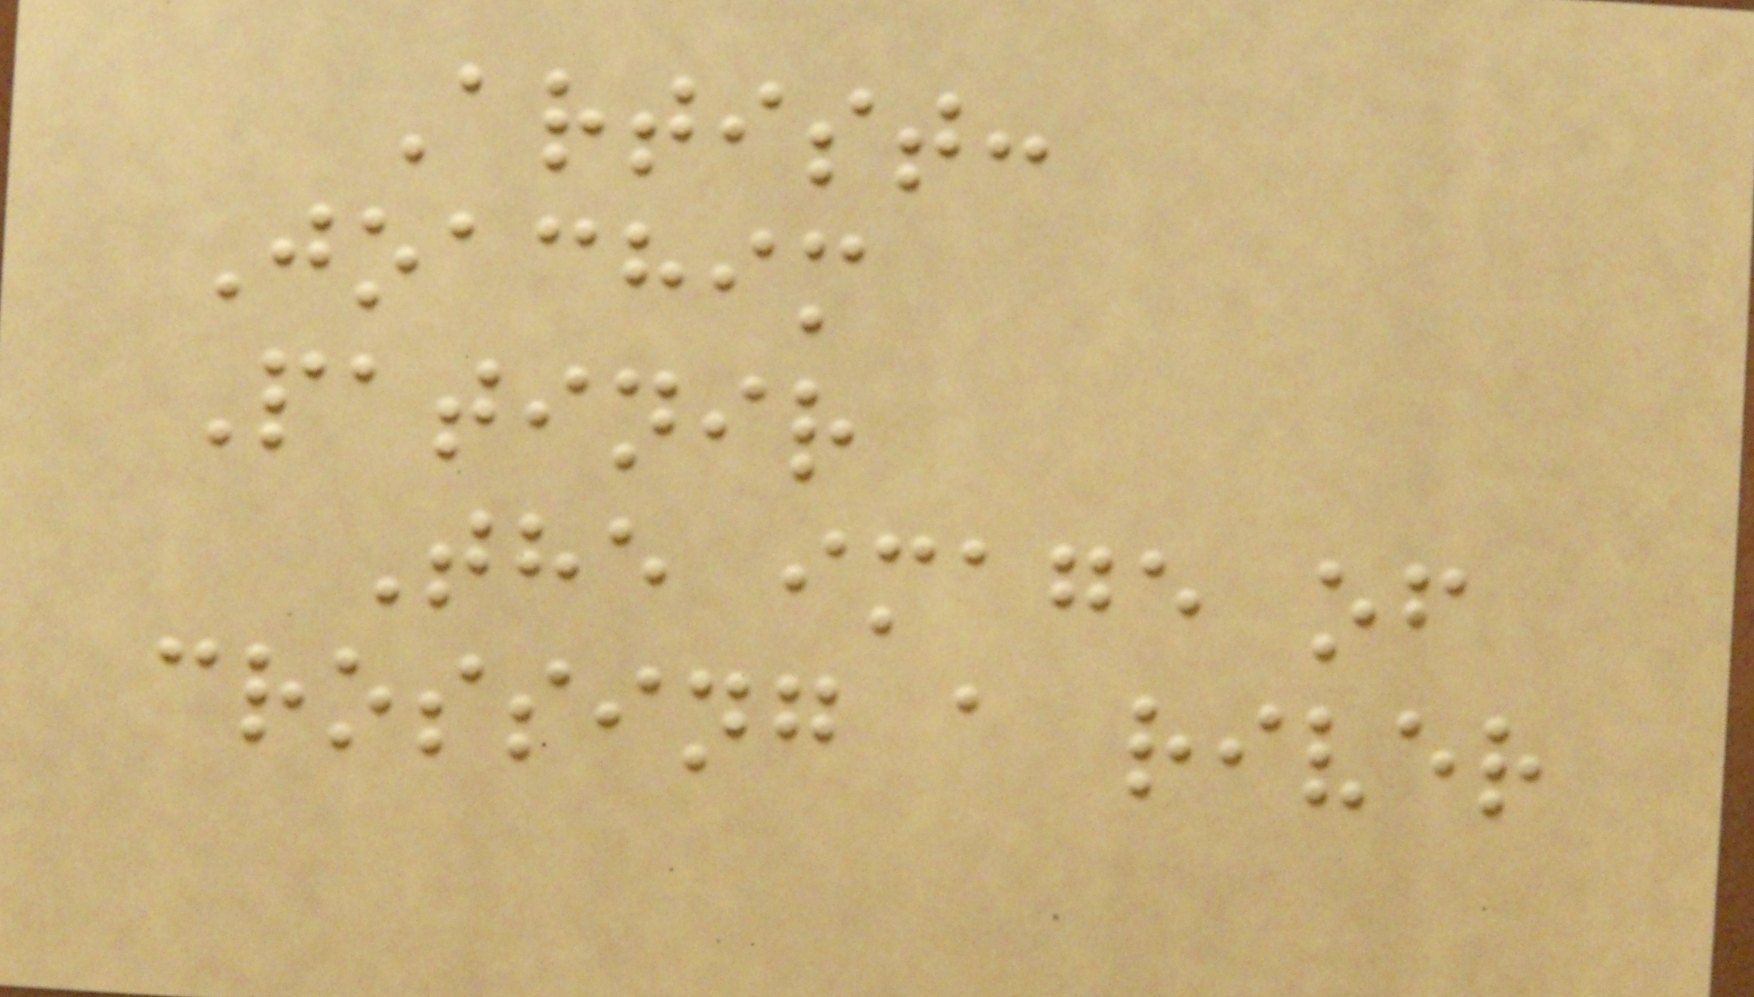Artist:
Joachim
Patinir
The image of
crossing a river
